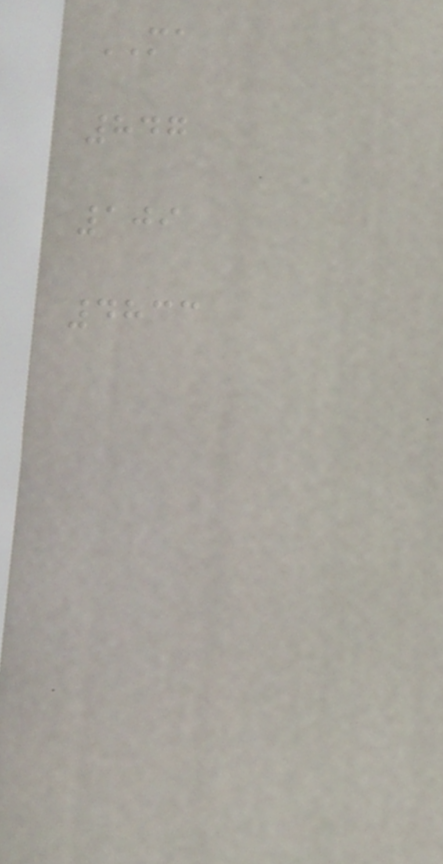MA
847
109
4833
